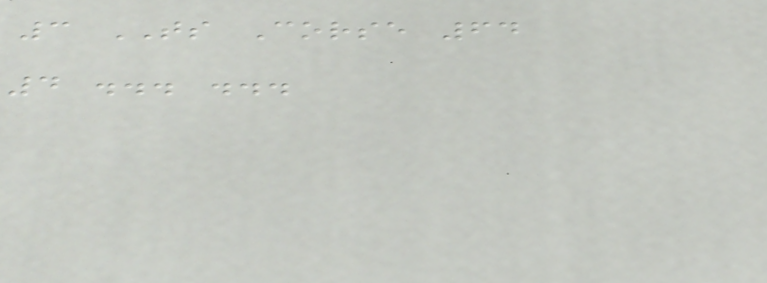3 TS Corse 64
4 ... ...
